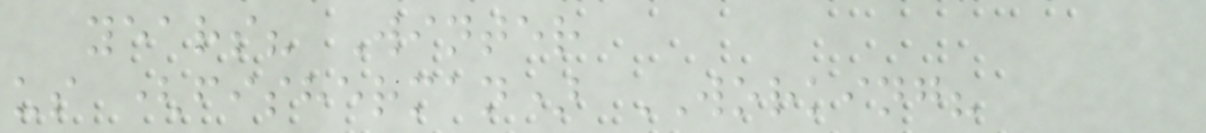years? Winter
us (fisherman) WORKING?
